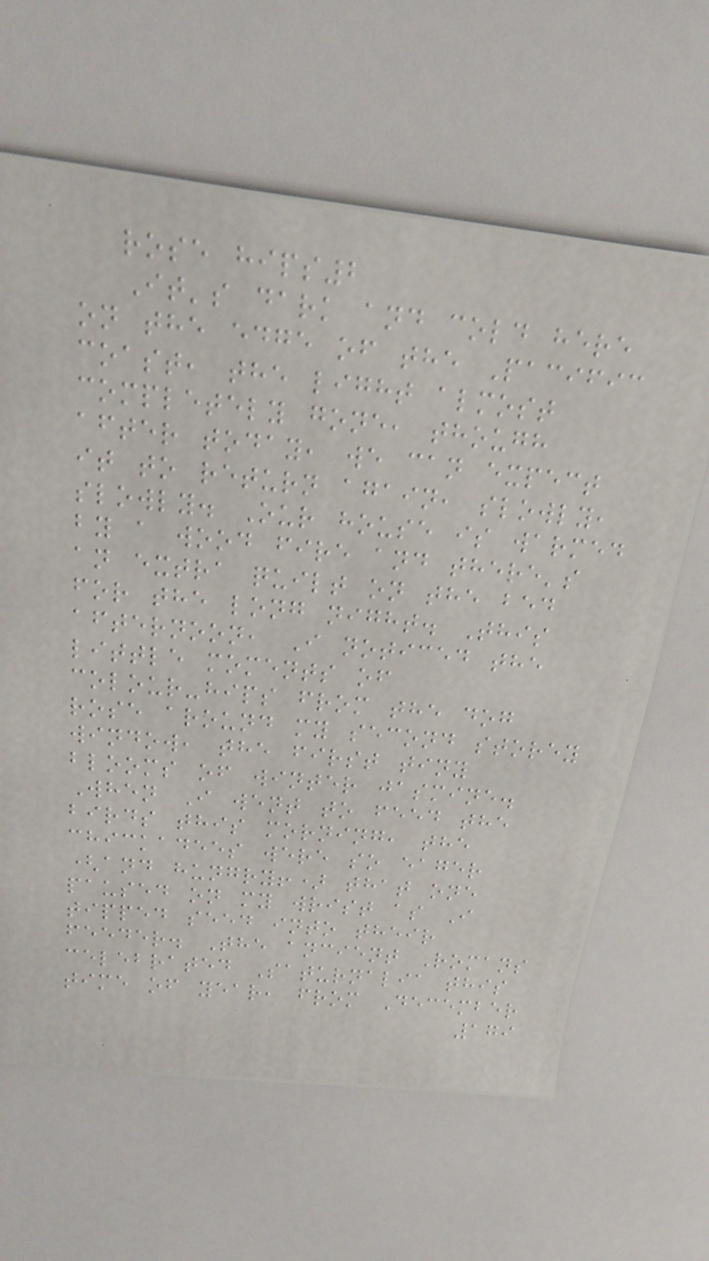rose hips2
It's dark and cold here
on the edge of the Pacific
coast, the light almost
completely gone, though
after today, we can expect
it to return again, slowly,
slowly. Our house is warmed
by a wood fire and there's
an extra quilt on the bed
for the long night. This
afternoon, I noticed the
little moments of
colour-hips from the dog
rose around my second storey
window, the first tiny
blooms of winter jasmine.
When I went to feed the
birds this morning, the
chickadees were so eager
(and hungry!) that one
paused on my wrist as I
tipped seed into their
feeder. The ancient Romans
celebrated Saturnalia this
time of year, from December
179
